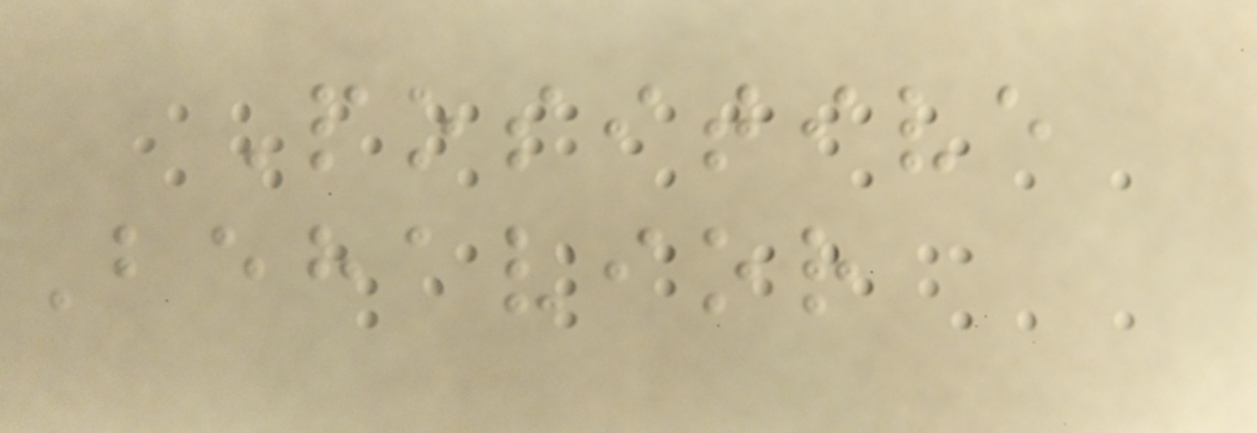Positive
Behavior
